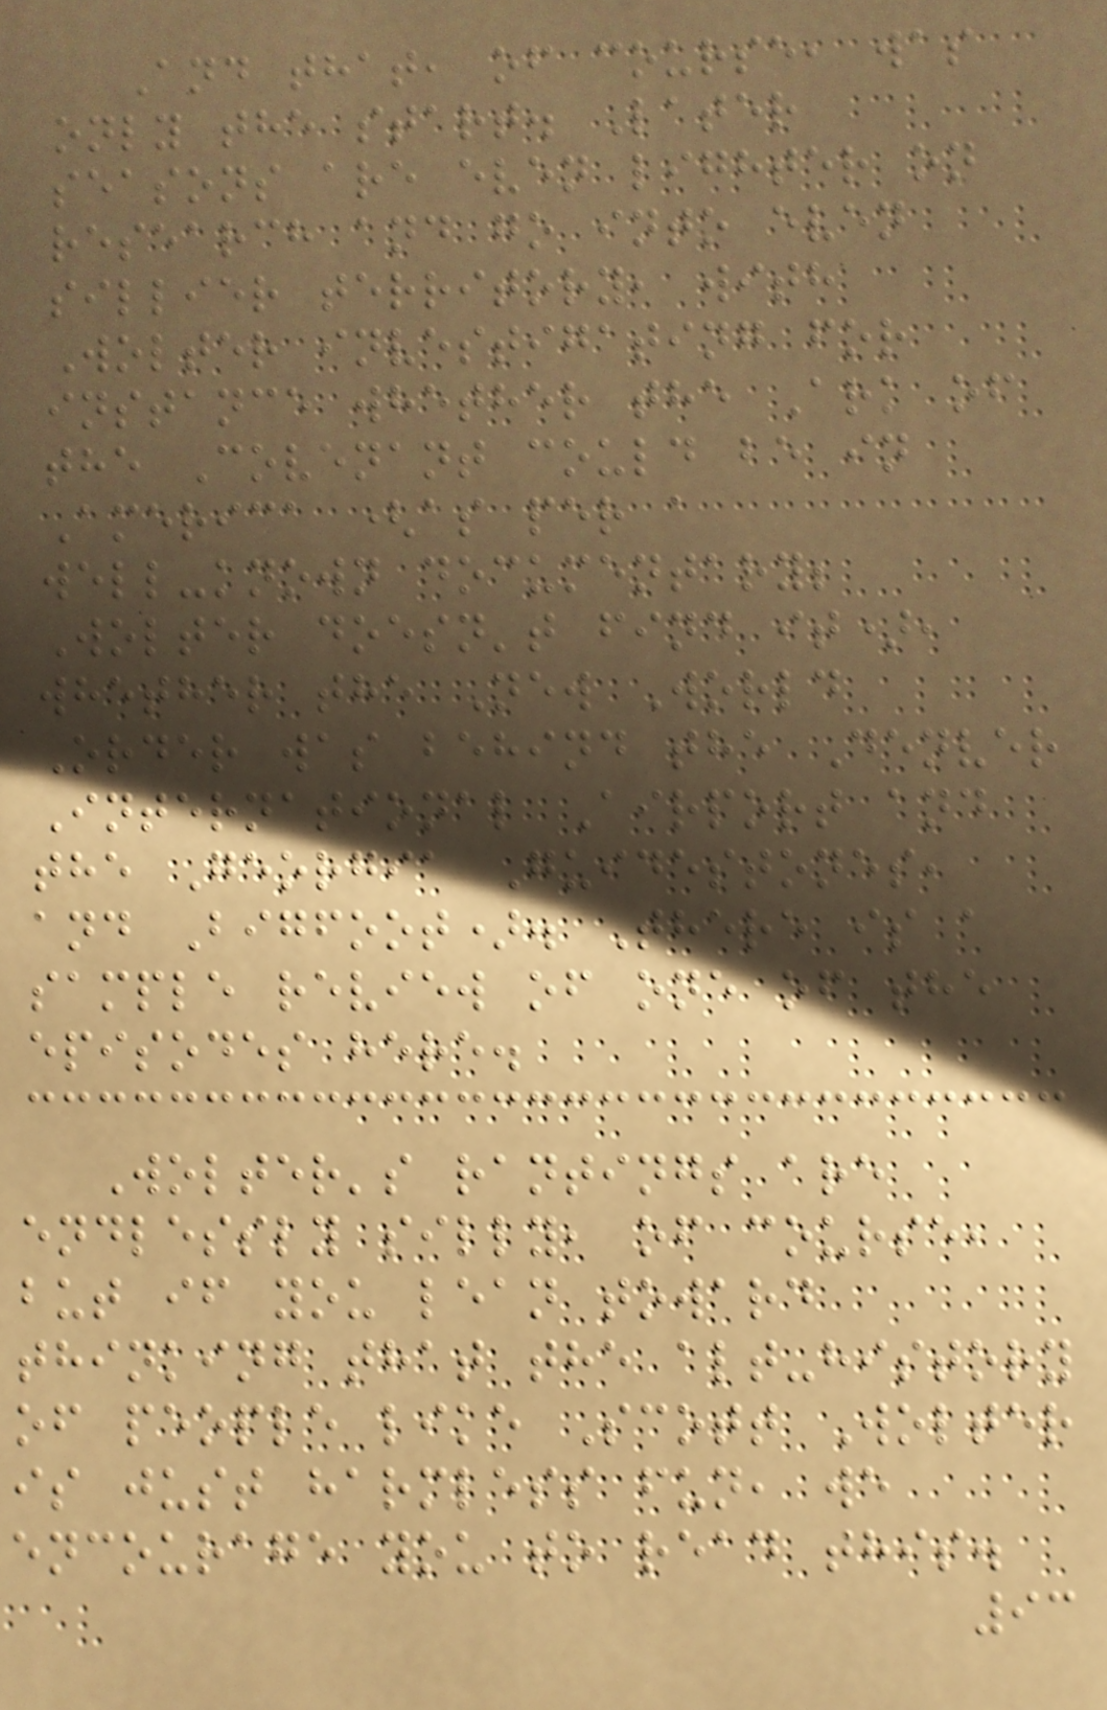And that, of course, was
only the start. Later
seasons are even lighter on
research and go into even
sillier territory, with
Wolter investigating for
instance whether the Ark of
the Covenant could be in
America (as per a
well-known documentary;
Wolter doesn't find it),
whether the New World
Order was behind the Denver
International Airport and
the Georgia Guidestones,
and Bigfoot). There is a
sample review of one of the
episodes here.
Wolter's rantings are
endlessly silly, of course,
but if you lean toward
thinking that the alt-history
of people like Scott Wolter
is just harmless fun, we
encourage you to read this.
93
